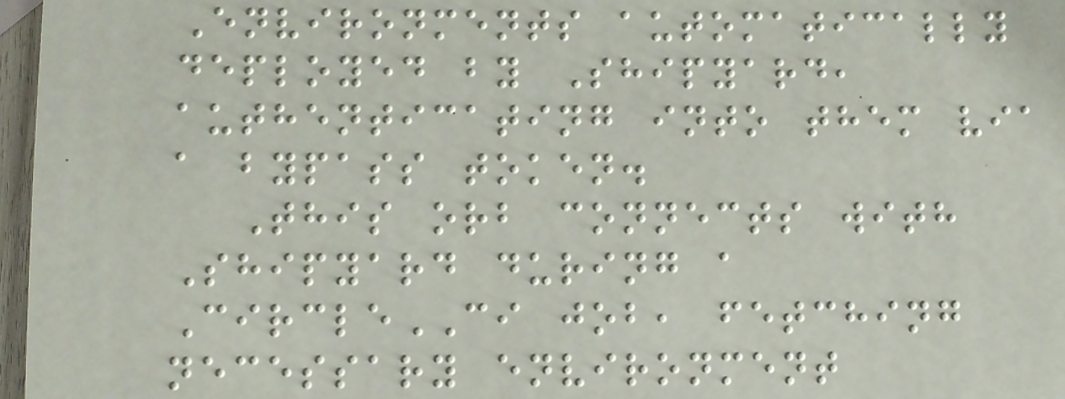Environments automatically
deployed by Shipyard,
authenticating into them via
a bypass token.
This orb connects with
Shipyard during a
CircleCI job, fetching
necessary environment
